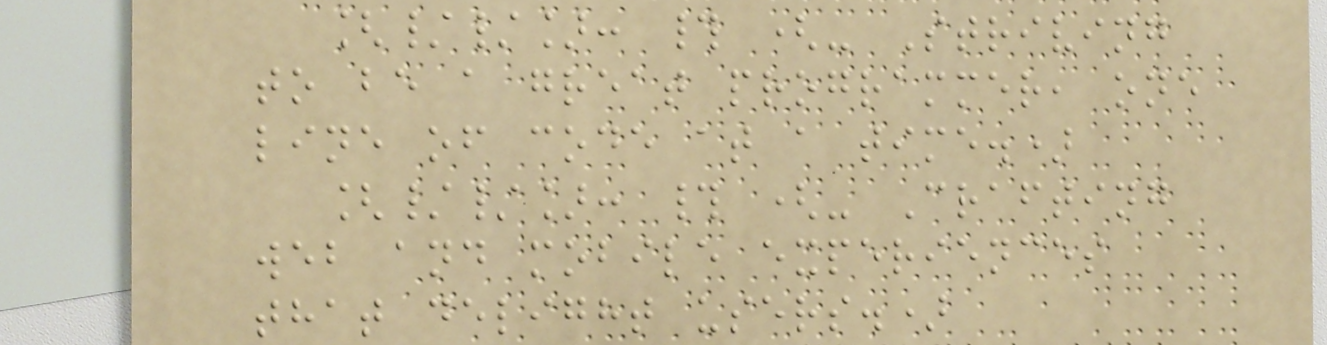[//]: # (- Striving
to be a great programmer, one
line of code at a time.)
[//]: # (- Crafting
web and mobile experiences
that delight users.)
